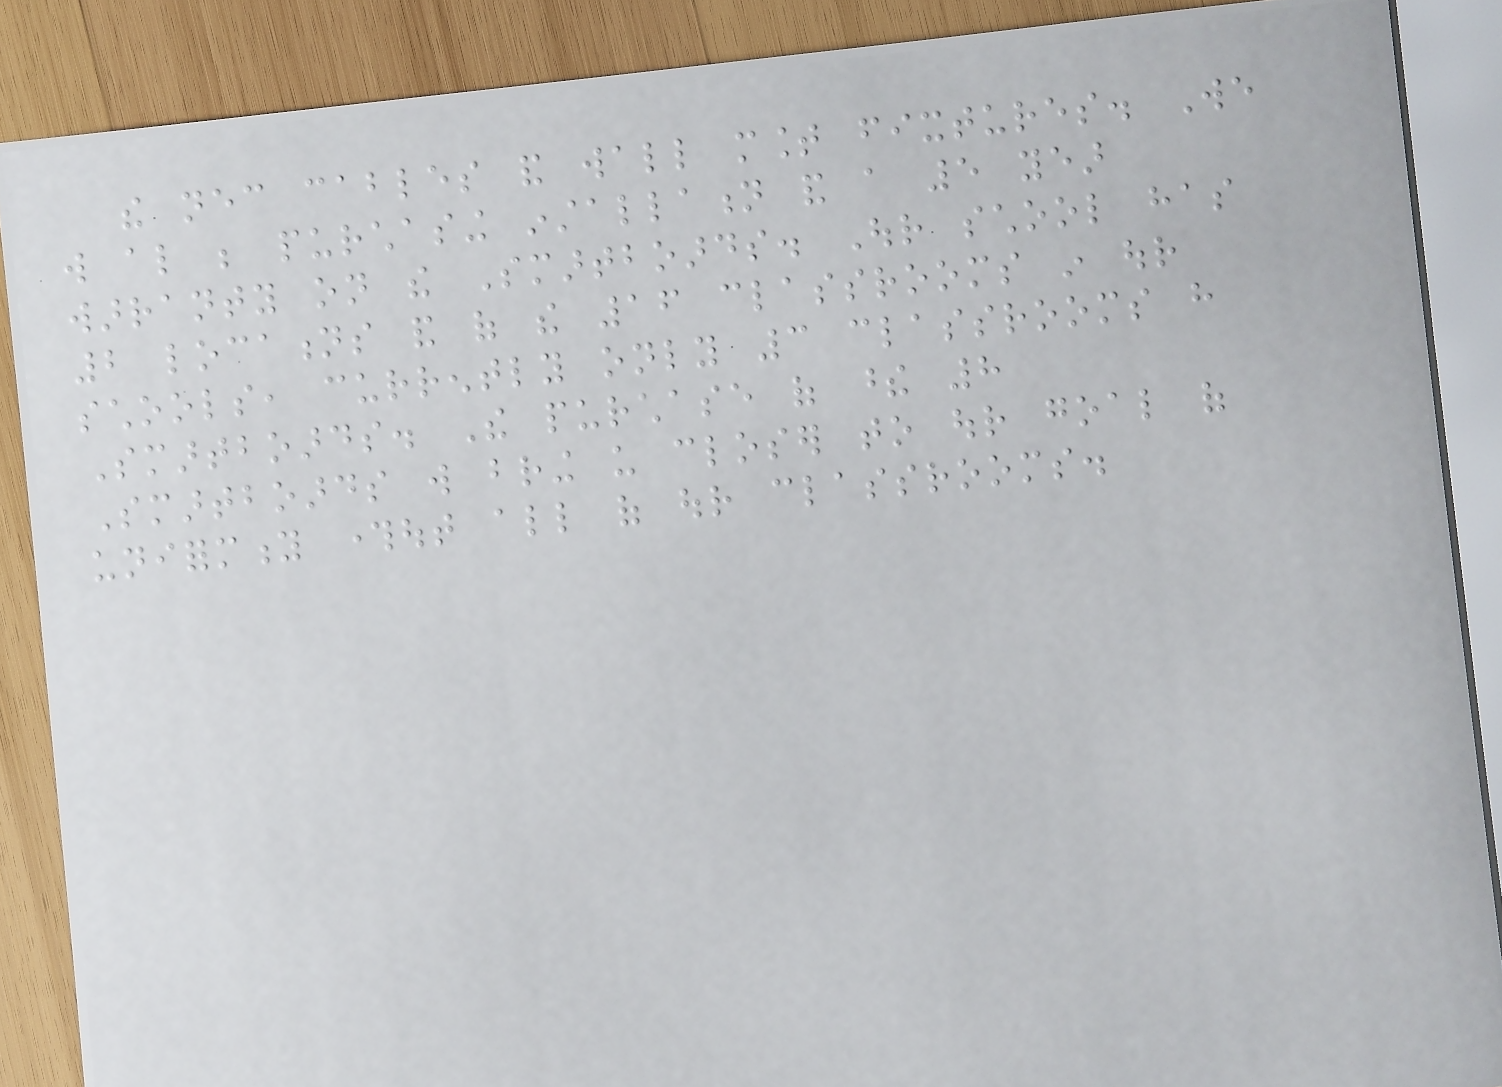the necessary cables and wall mount fixtures. We
will also be purchasing installation and a 5 year
warranty on the Smartboards. Our school has
2 locations and of the 16 classrooms in our
schools, currently only 3 classrooms have
Smartboards. The purchase of these 8
Smartboards will bring us closer to our goal of
uniformity throughout all of our classrooms.
